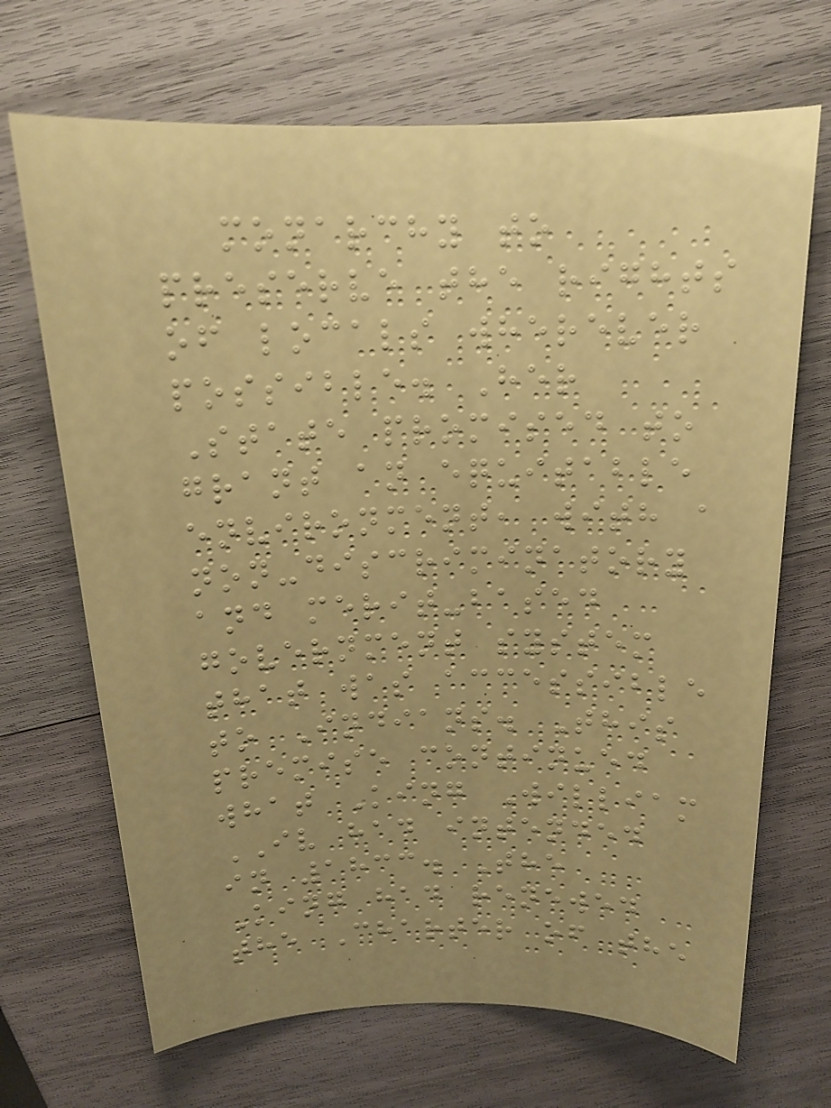monarchy to
preserve the rights
of locals wherever
possible. Her
State promised to
grant an equitable
environment, with a
non-discriminatory
and merit-based
government system
that was accessible
to Indians. This
premise continued
what King William
IV had intended
in 1833. The
King had renewed
the Charter of the
